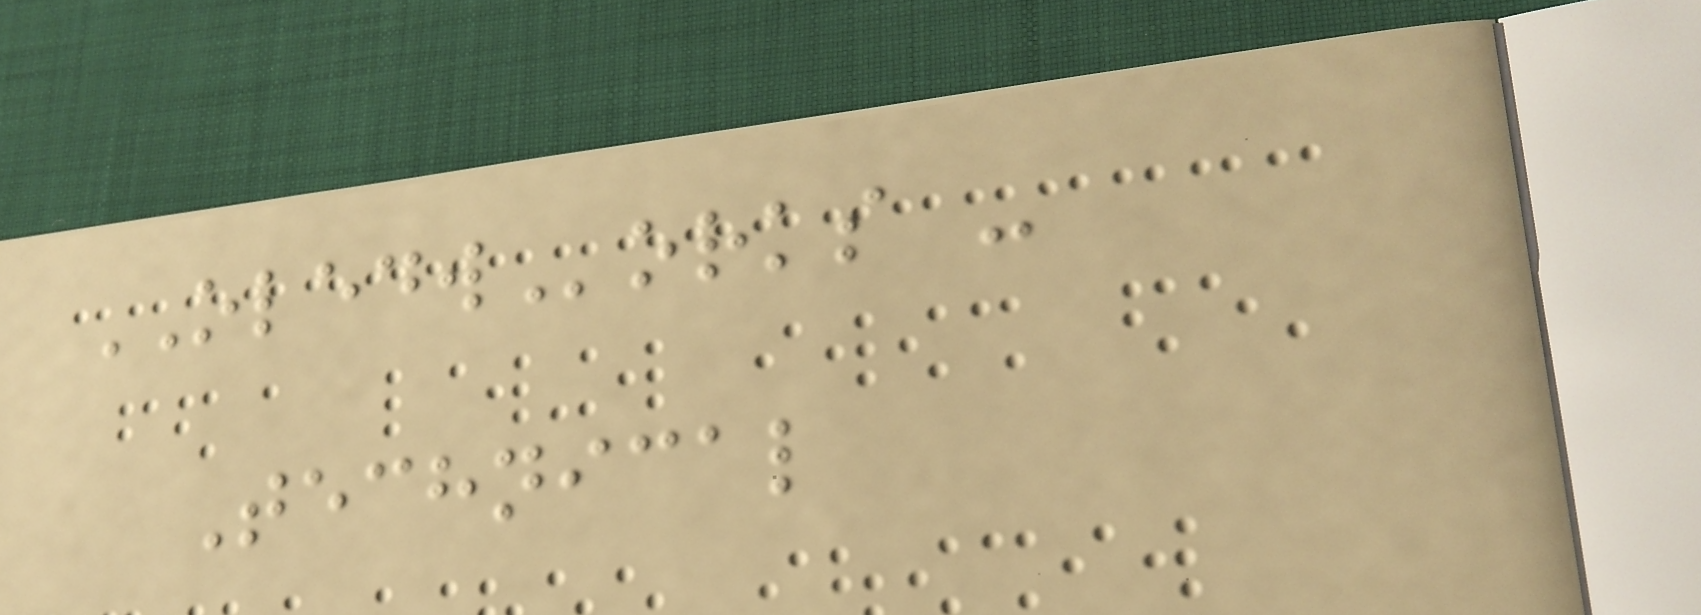OLEDWorks -
Technical
